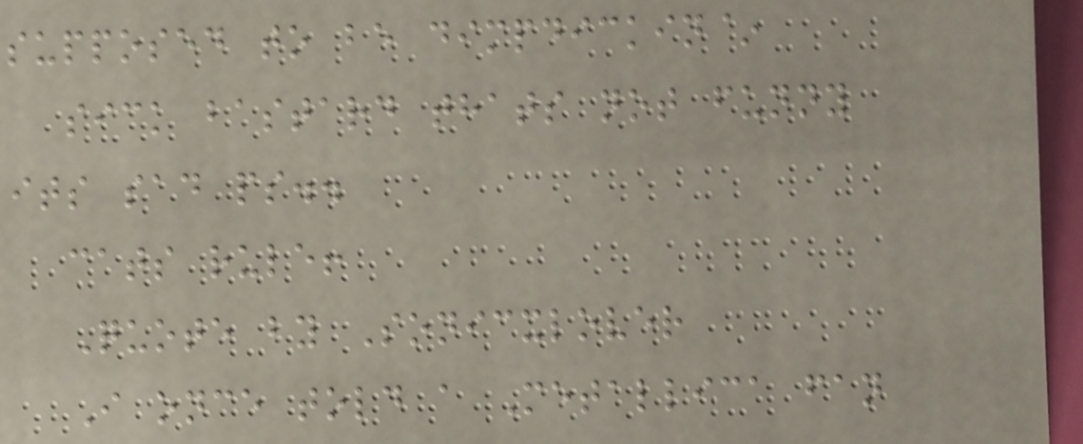supposed to be dimpdickin~
sick bastard thats not funny
its sad ps..
cats rule!
Quote by Sonicxlover
I once told a Metallica fan
